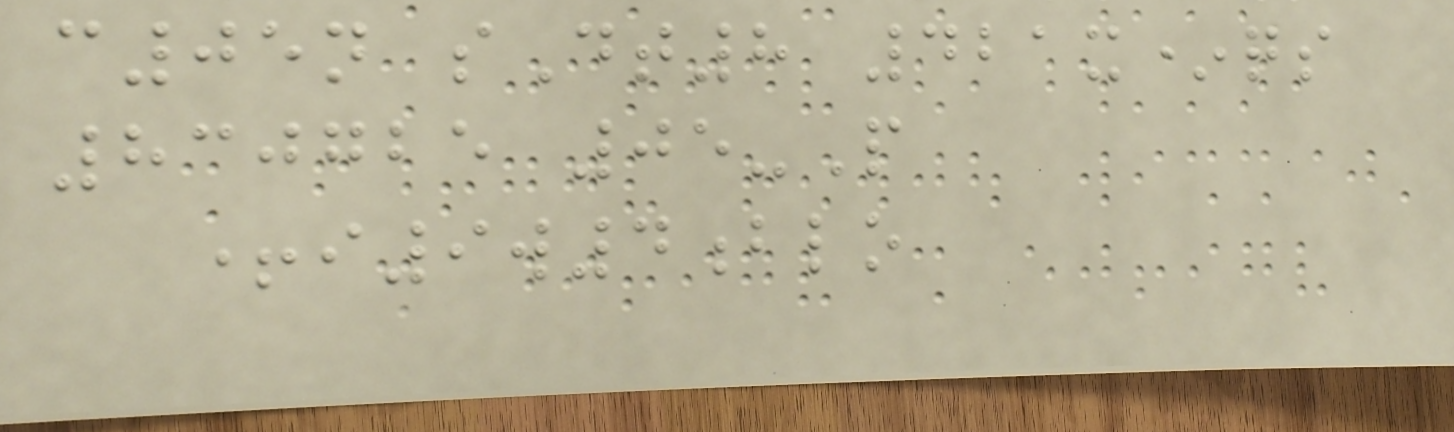c05n sDt8 421x*qs
830725 05-P
+i9w4blo
